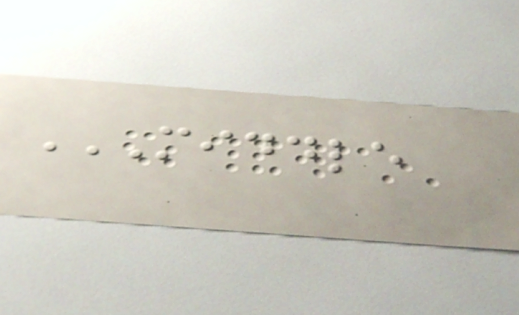MIDDLE
